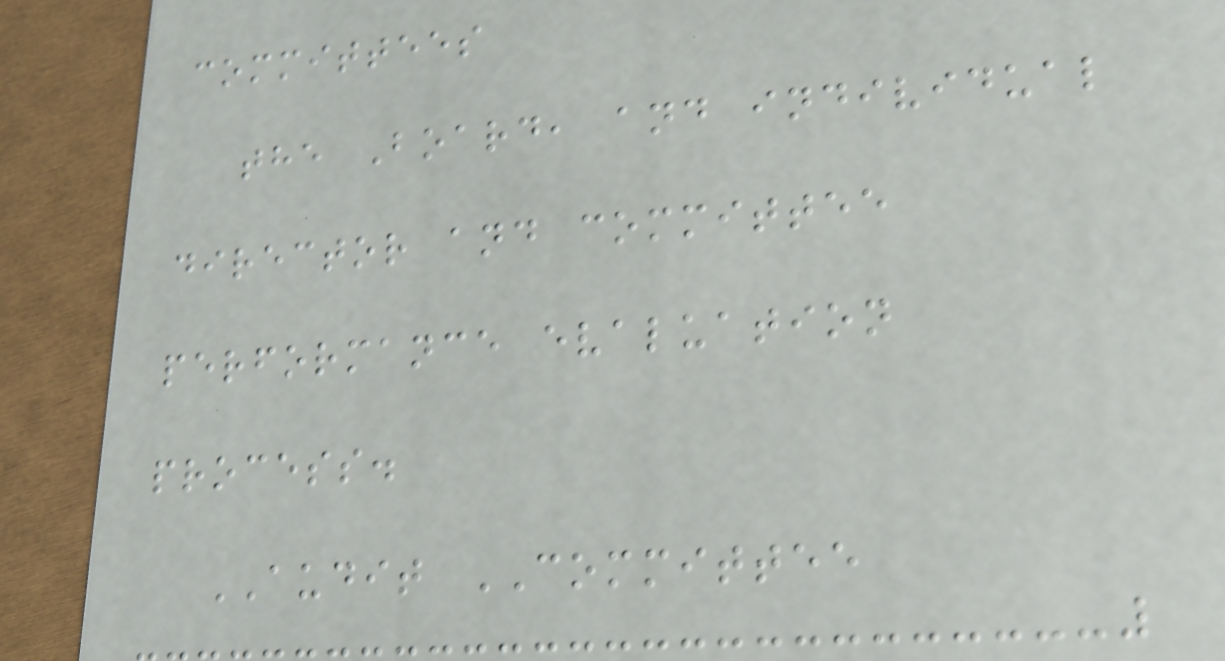committees
the Board, and individual
director and committee
performance evaluation
process.
AUDIT COMMITTEE
